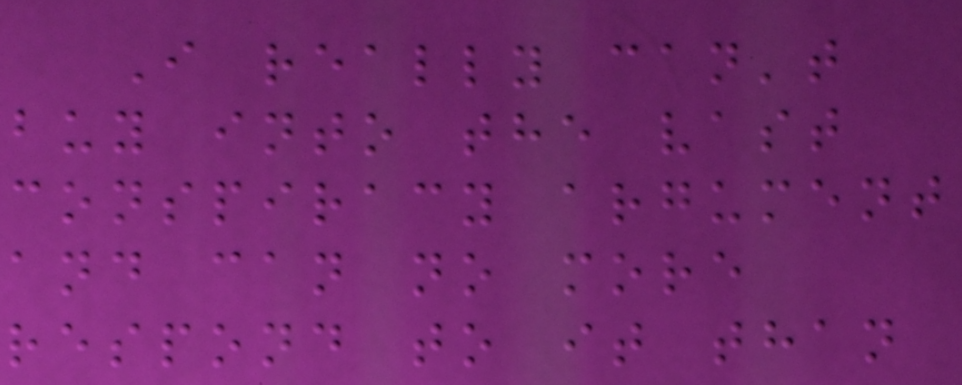I really can't
buy into the vast
conspiracy argument
and can no more
respond to it than
